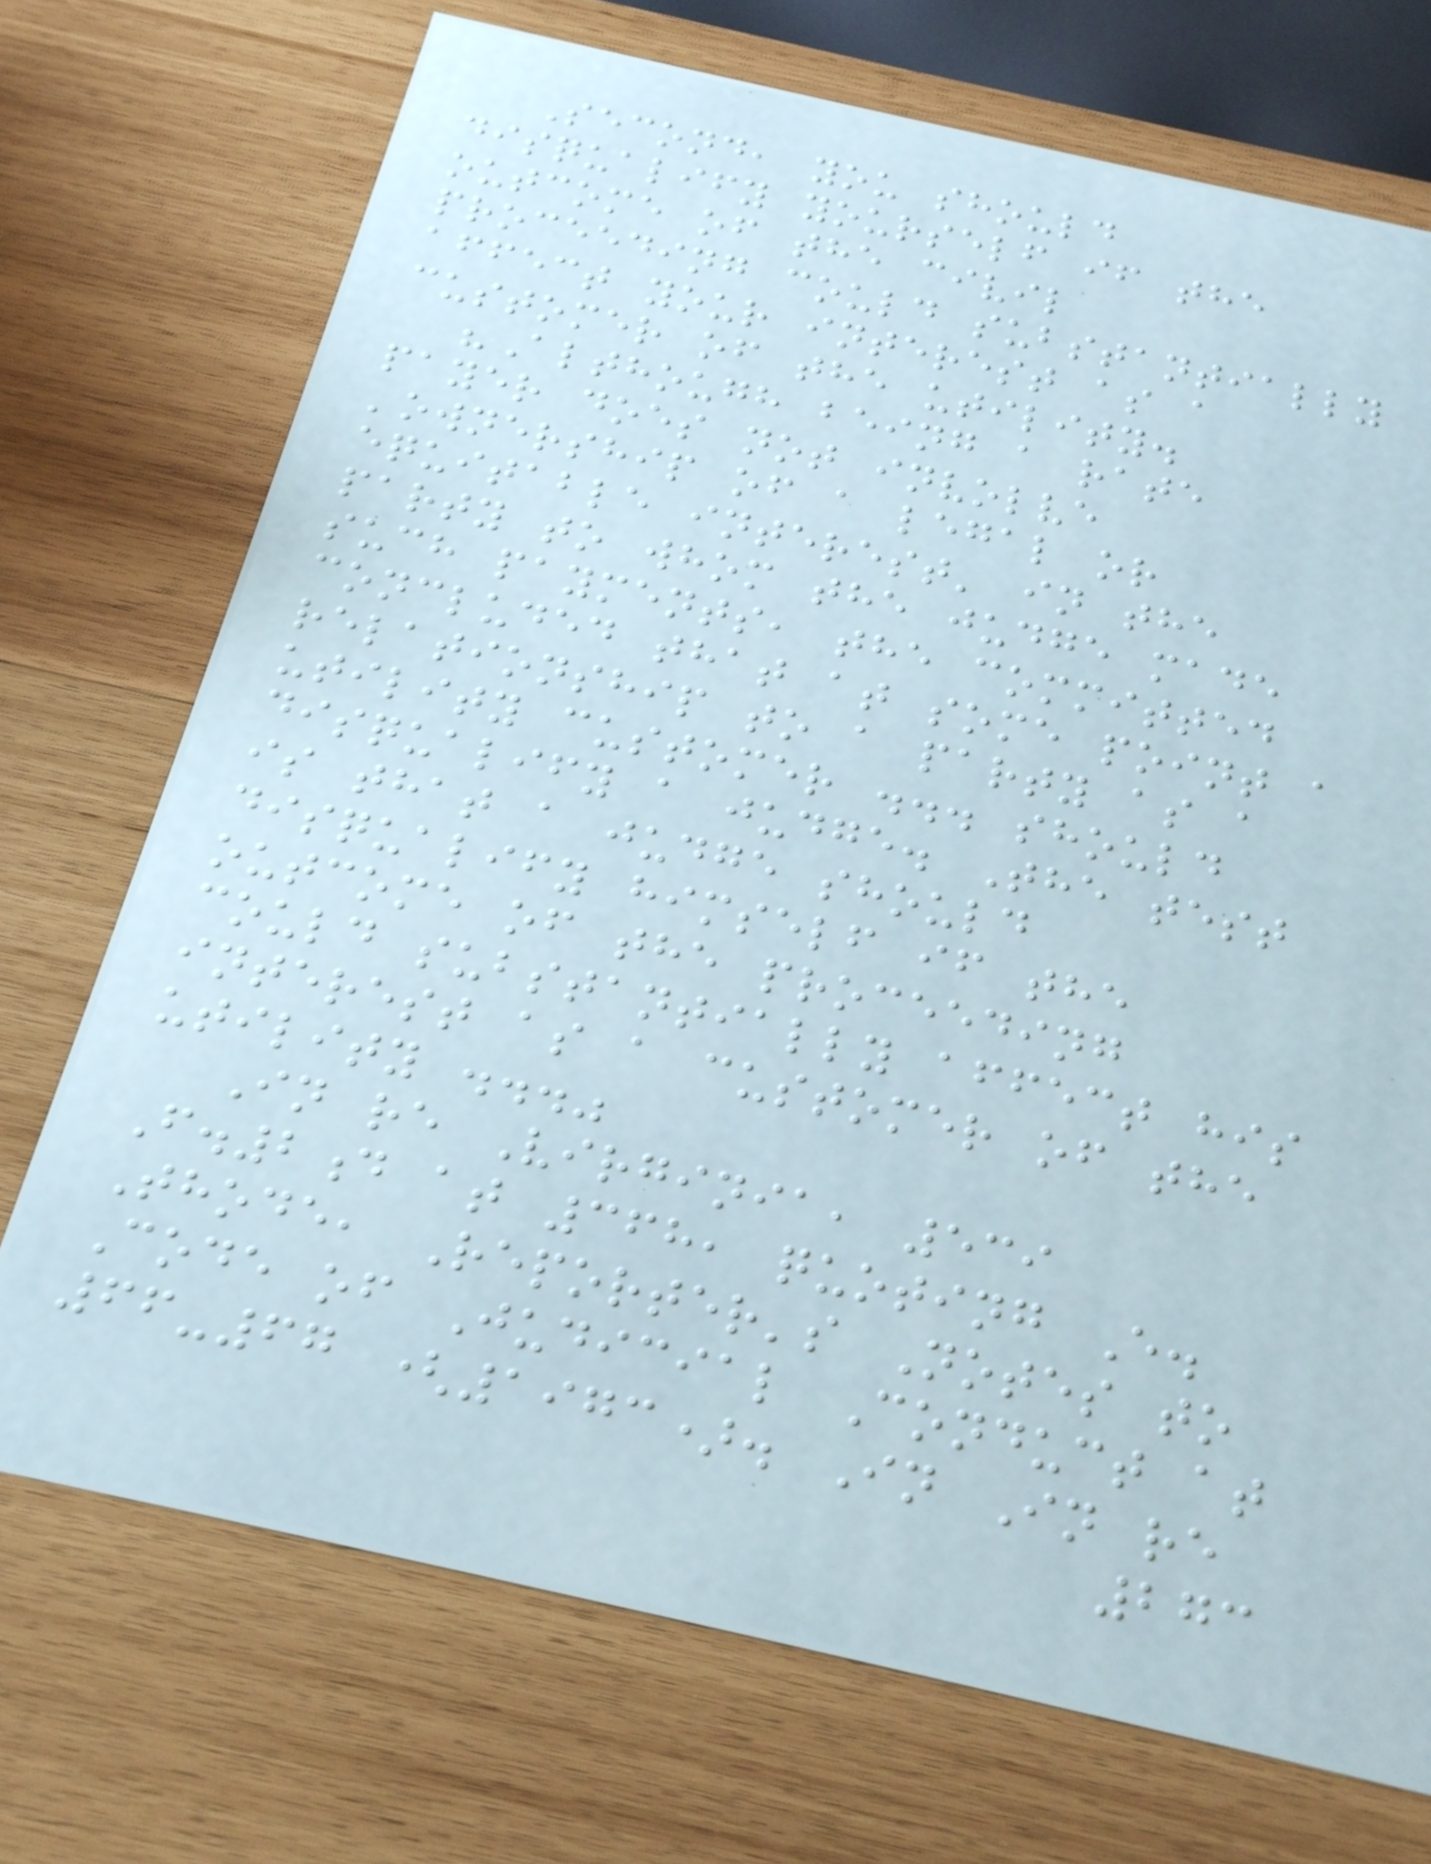Second, you should
disqualify yourself if the
outcome of the civil
proceeding could substantially
affect your interest as a
customer of the utility.
"Although being a rate
payer does not involve
'ownership of a legal or
equitable interest' in the
party to whom the judge made
such payments, the committed
concluded that at some point a
relationship to a party as a
utility customer ... should
disqualify a judge. The test
is that a judge should
disqualify himself if the
outcome of the proceeding
could substantially affect his
interest as a customer of the
utility ..."
In re Virginia, 539
F.2d at 368, quoting E.
Thode, Reporter's Notes to
Code of Judicial Conduct at
66-67 (1973). In In re
273
